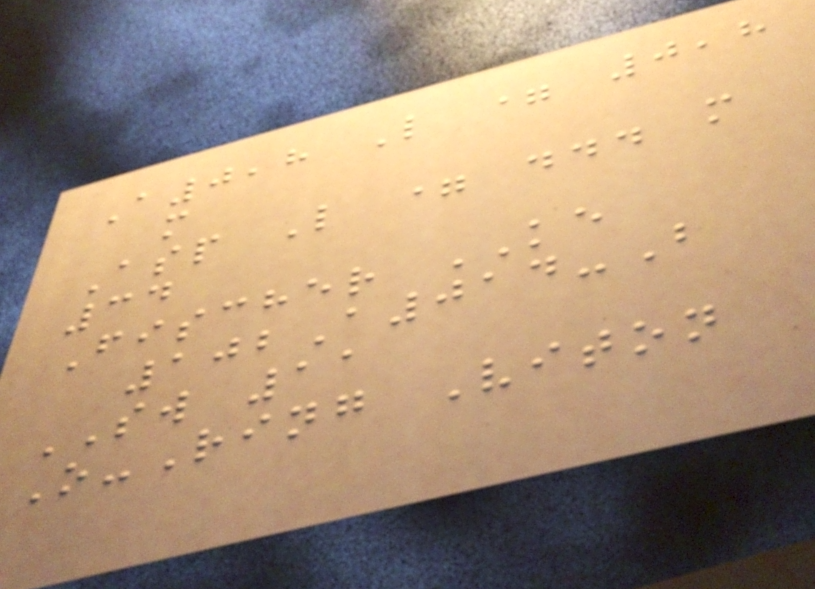A0,8 L = 0,8
m
Asp L = ... m
34
Fischer KE
102A014-B
SW 11
O-Ring Viton
